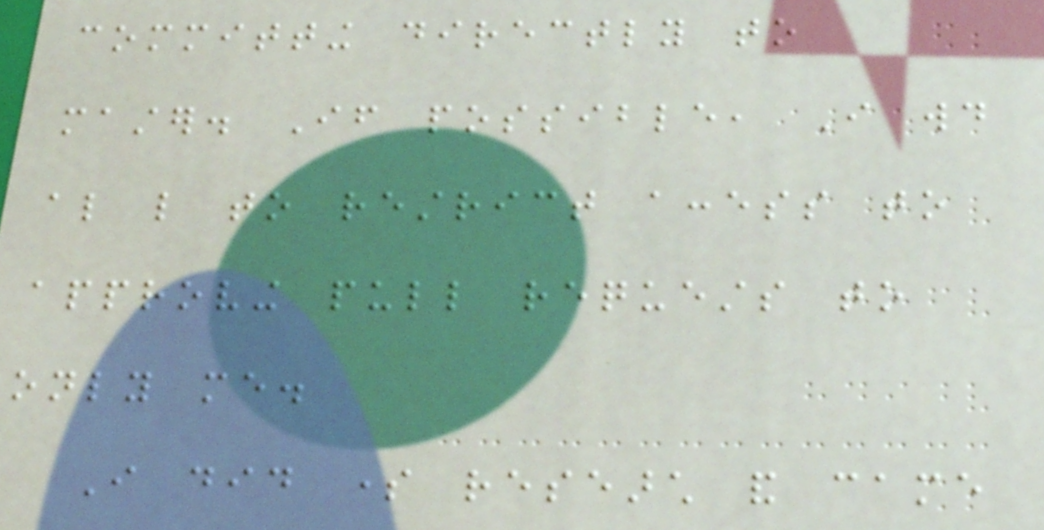committing directly to
master. If possible, I would
also like to restrict access to
approving pull requests to
only me.
I did some research and came
